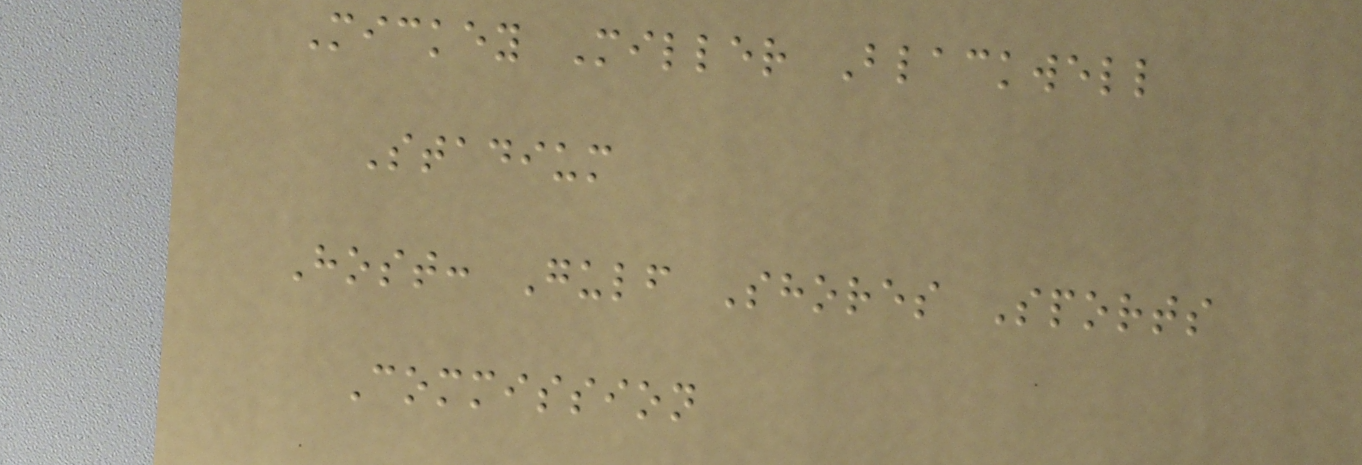Mickey Miller Blackwell
Stadium
Host: Gulf Shores Sports
Commission
